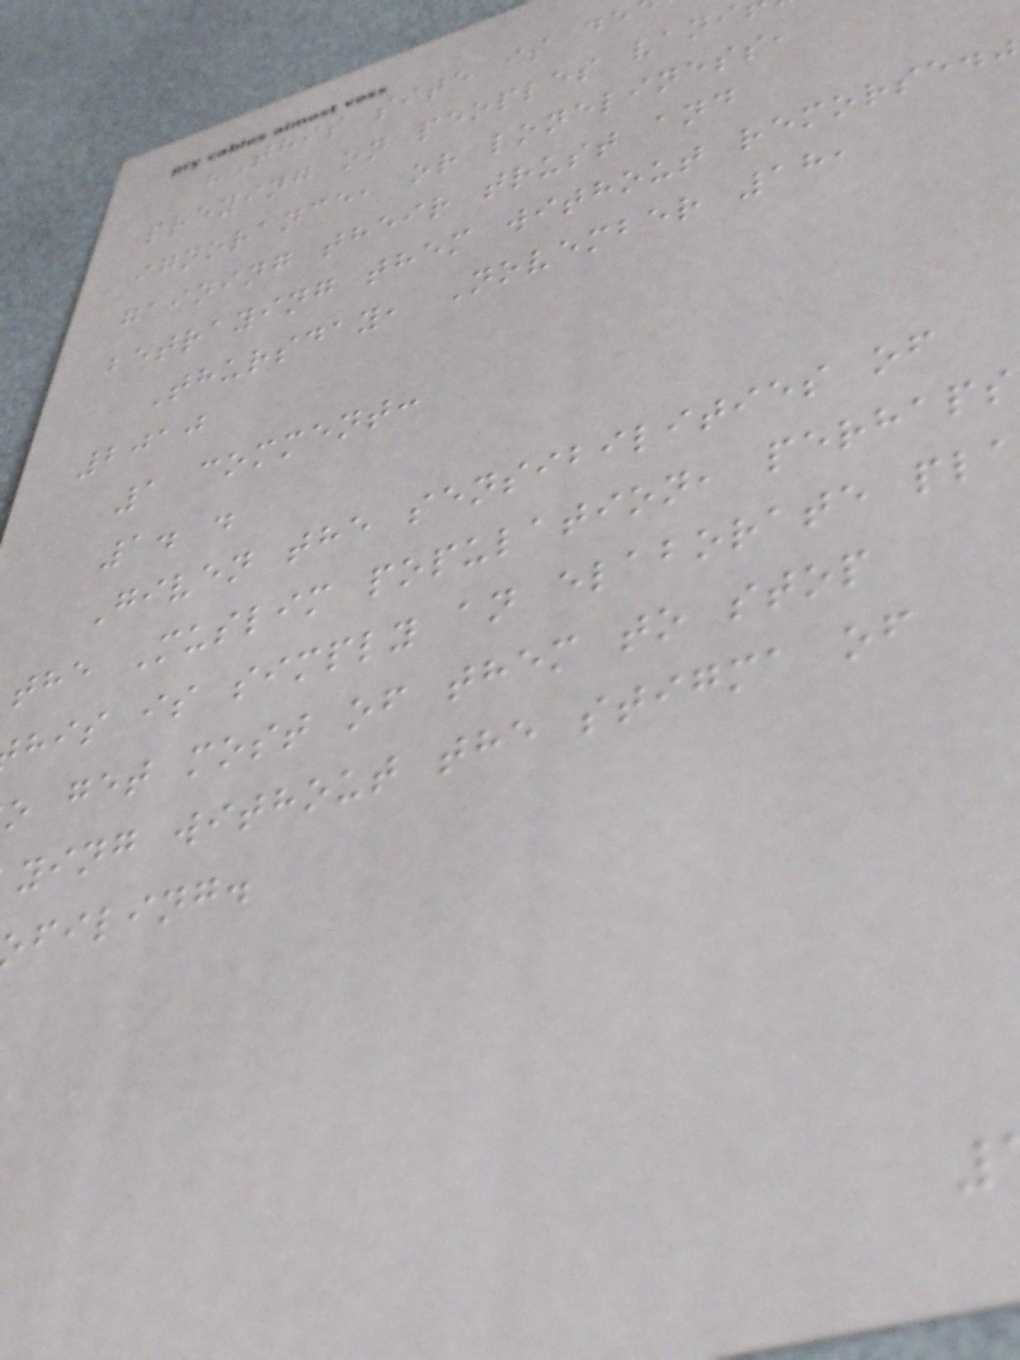"This site is de
preying on peoples vani
ignorance, or loneliness,
gaining their trust and
betraying them without remorse."
Thursday, November 18,
2010
1 comment:
1. .
Given the sensibilities of
the Muslim population, perhaps
his is simply an elaborate pl
o get most of them to stop
ying without the stigma of
filing.
